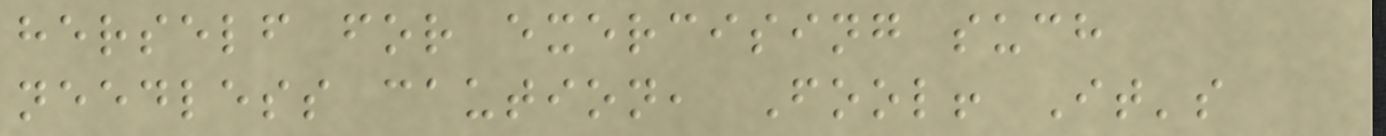herself for exercising such
needless caution, Fool! It's
